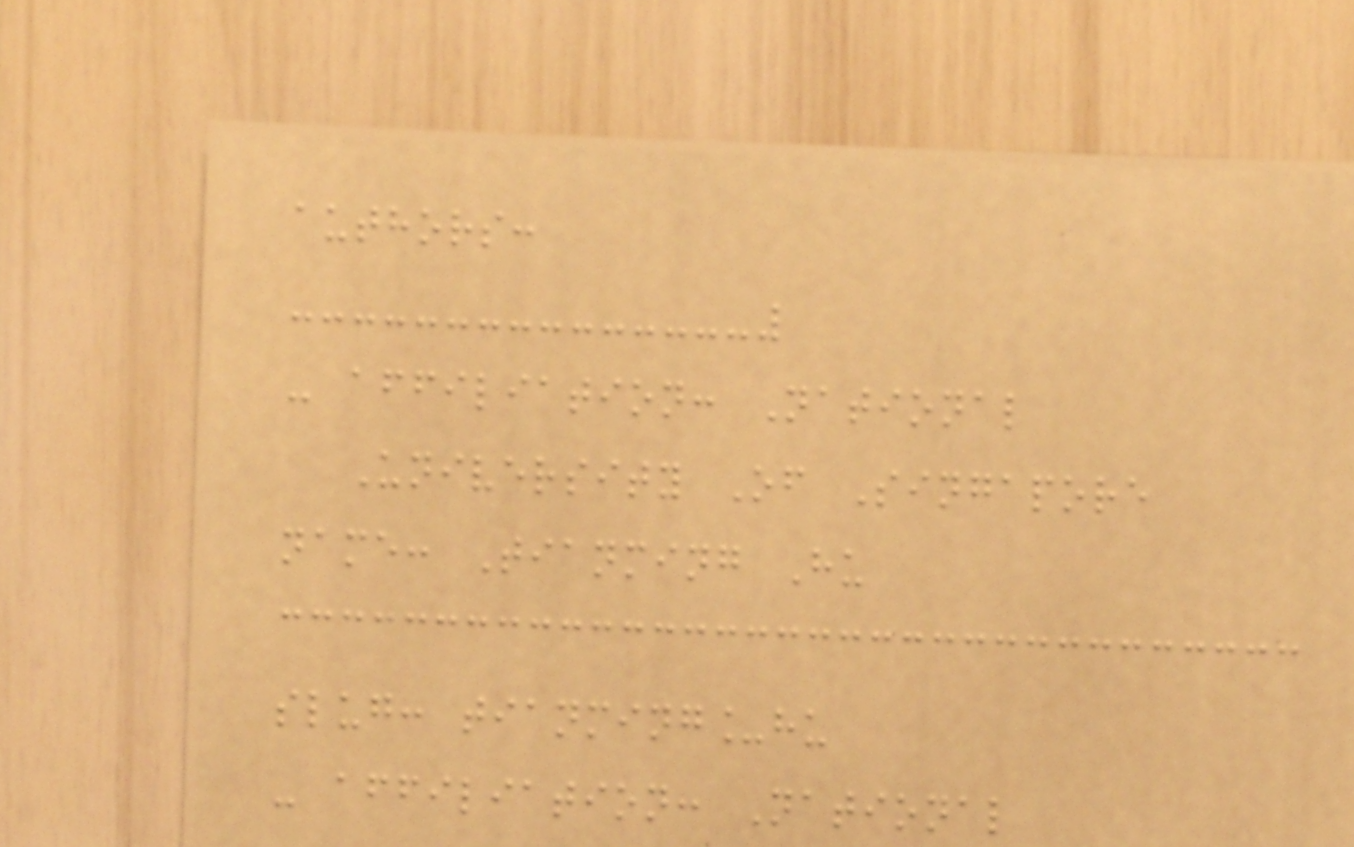authors:
- affiliation: National
University Of Singapore
name: Tianming Hu
slug: tianming_hu
- affiliation: National
